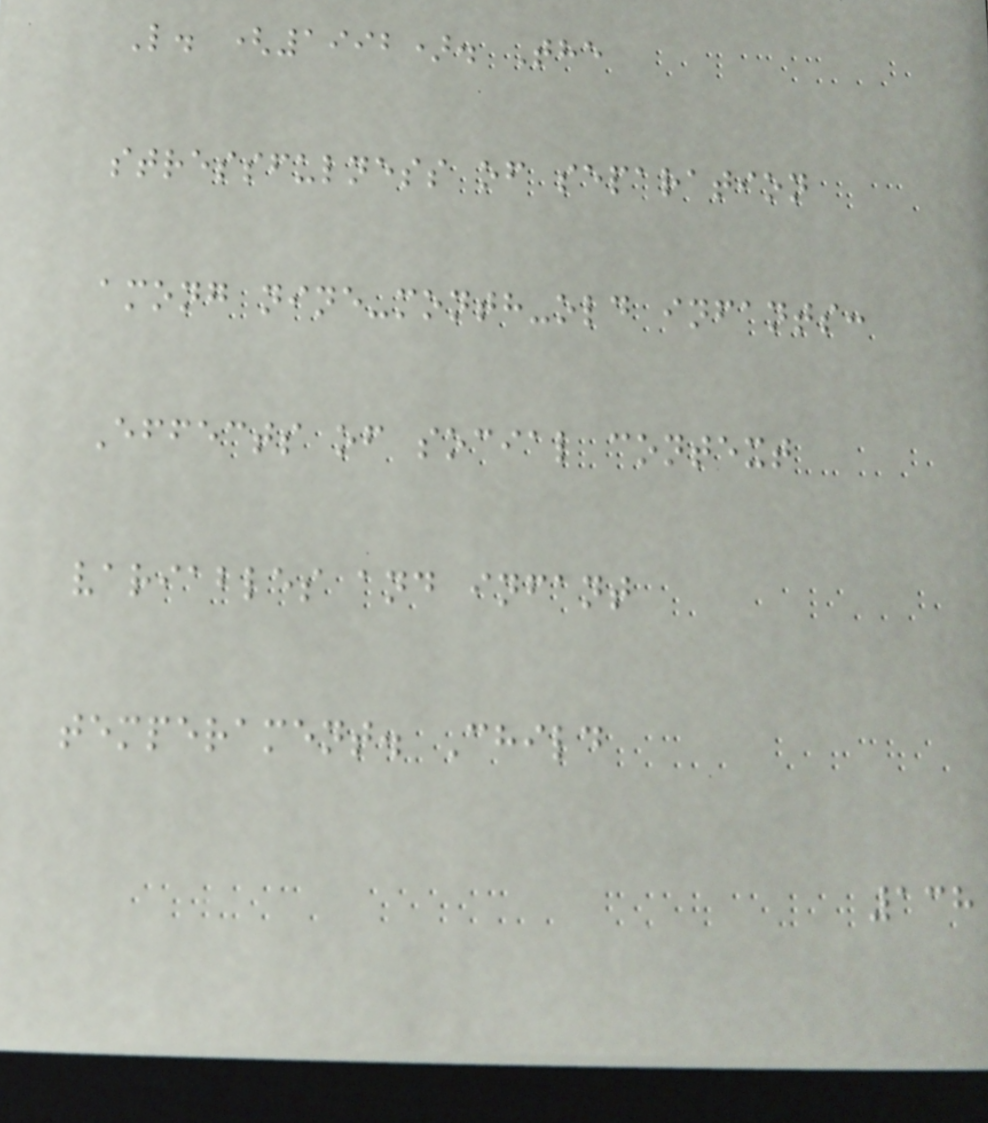L. (1992). The
stressfulness of separation
among nine-month-old infants:
Effects of social context
variables and infant
temperament. Child
138
